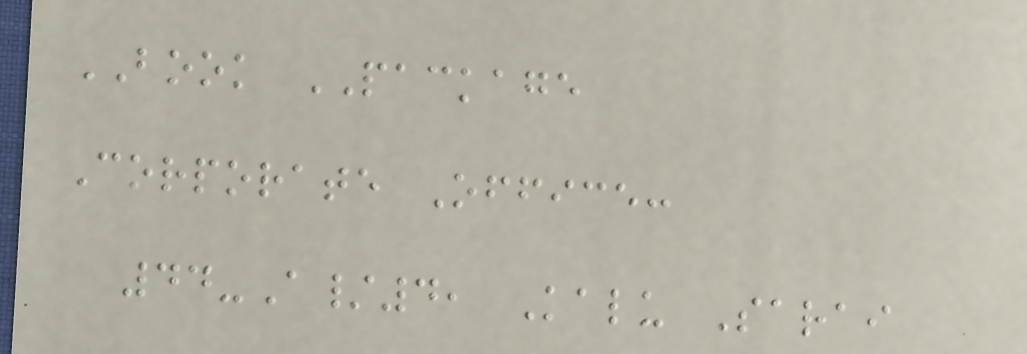BOOK PACKAGE
Corporate Office:
44-A/4, Kalu Sarai
